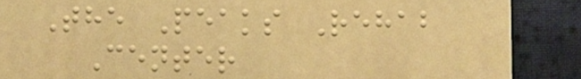The Peaks Rehab
Center
